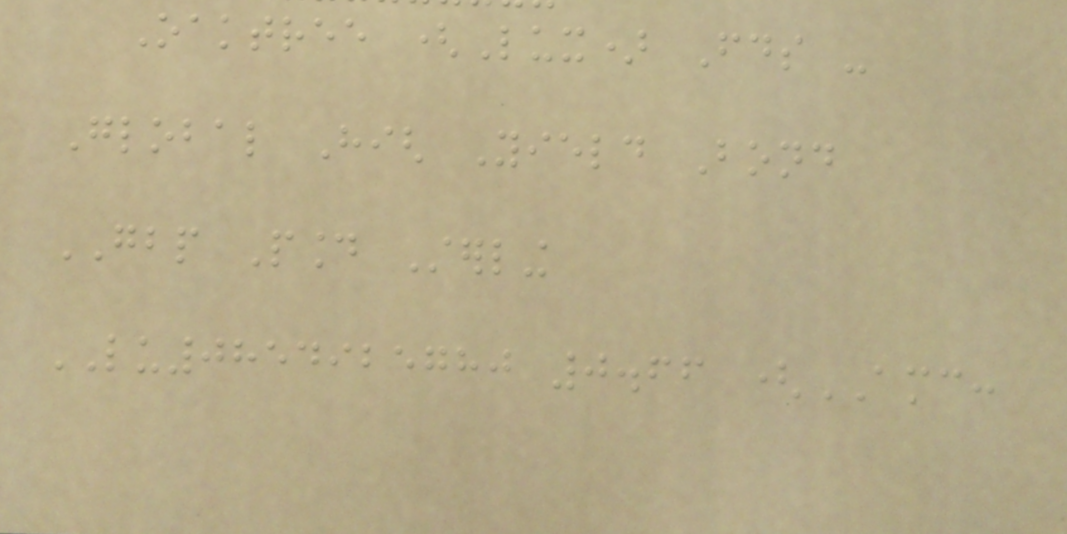Oaktree (Lux) Fds -
Global High Yield Bond
GBP Pound Sterling
LU0854925780 0.66 (AMC:
